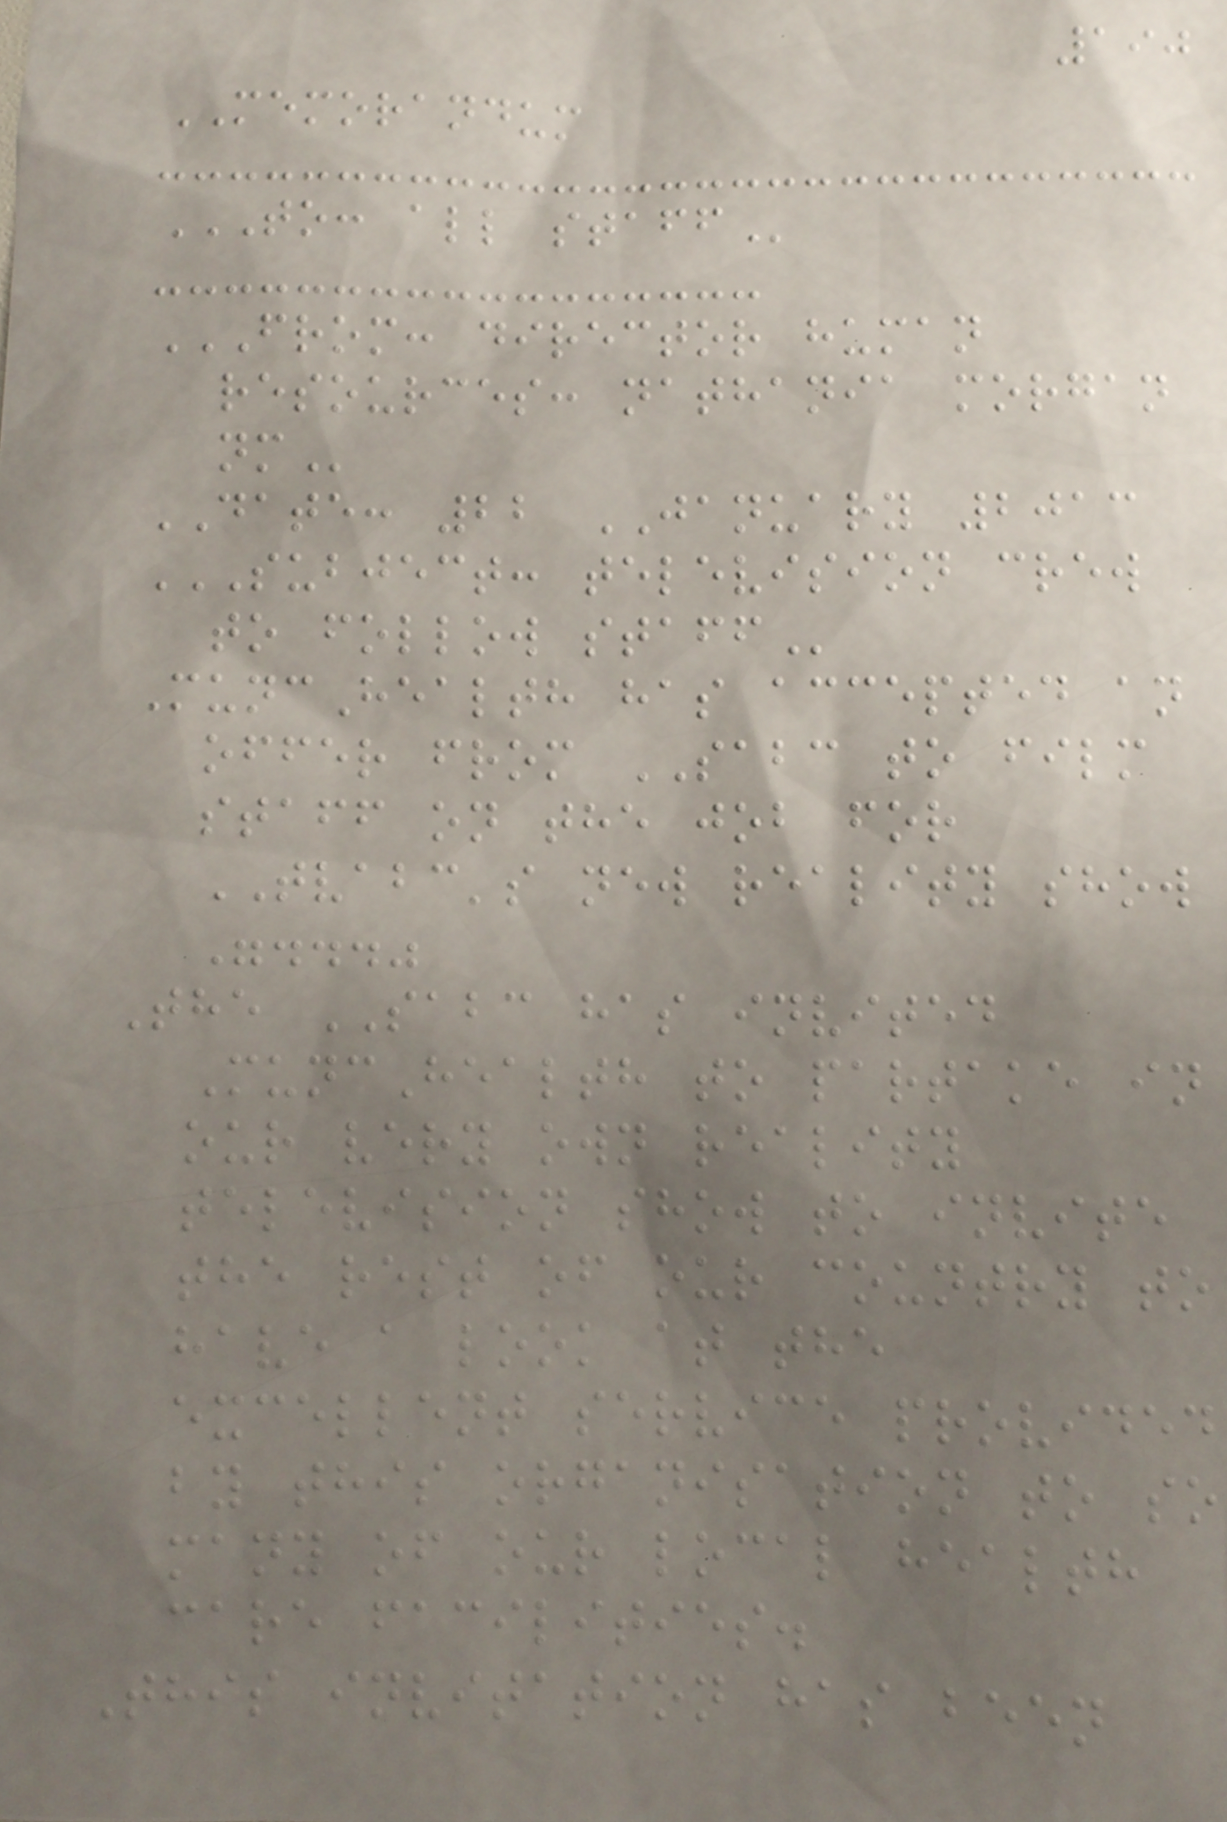190
MEMORANDUM
TO: ALL STAFF
FROM: DIRECTOR HUMAN
RESOURCES: NATHANIA MORGAN
NM
DATE: 22 JANUARY 2013
SUBJECT: TELEVISION CREW
TO FOLLOW STAFF
MuncHealth has accepted an
offer from SABC to film
staff on the job for
TVABC's new reality show
"..."
The SABC has invited
MuncHealth to partake in
our very own reality
television show to invite
the rest of our country to
have a look at the
excellent service provided
by this organisation to so
many of our local health
care facilities.
This invitation has been
